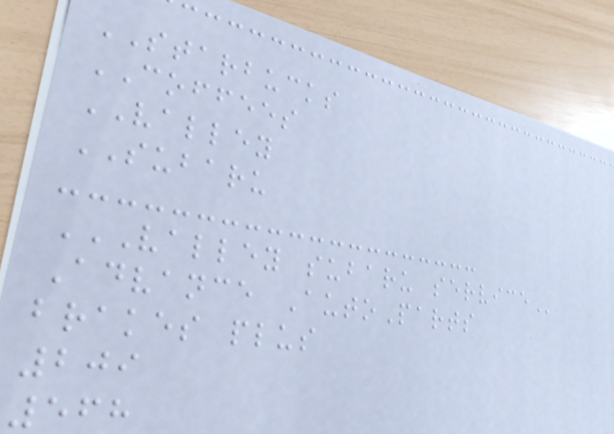STARBUCKS
COFFEES
VALLEY
SUBARU
VALLEY SUBARU SERVICE
Advance AutoParts
brakes plus
209
568
